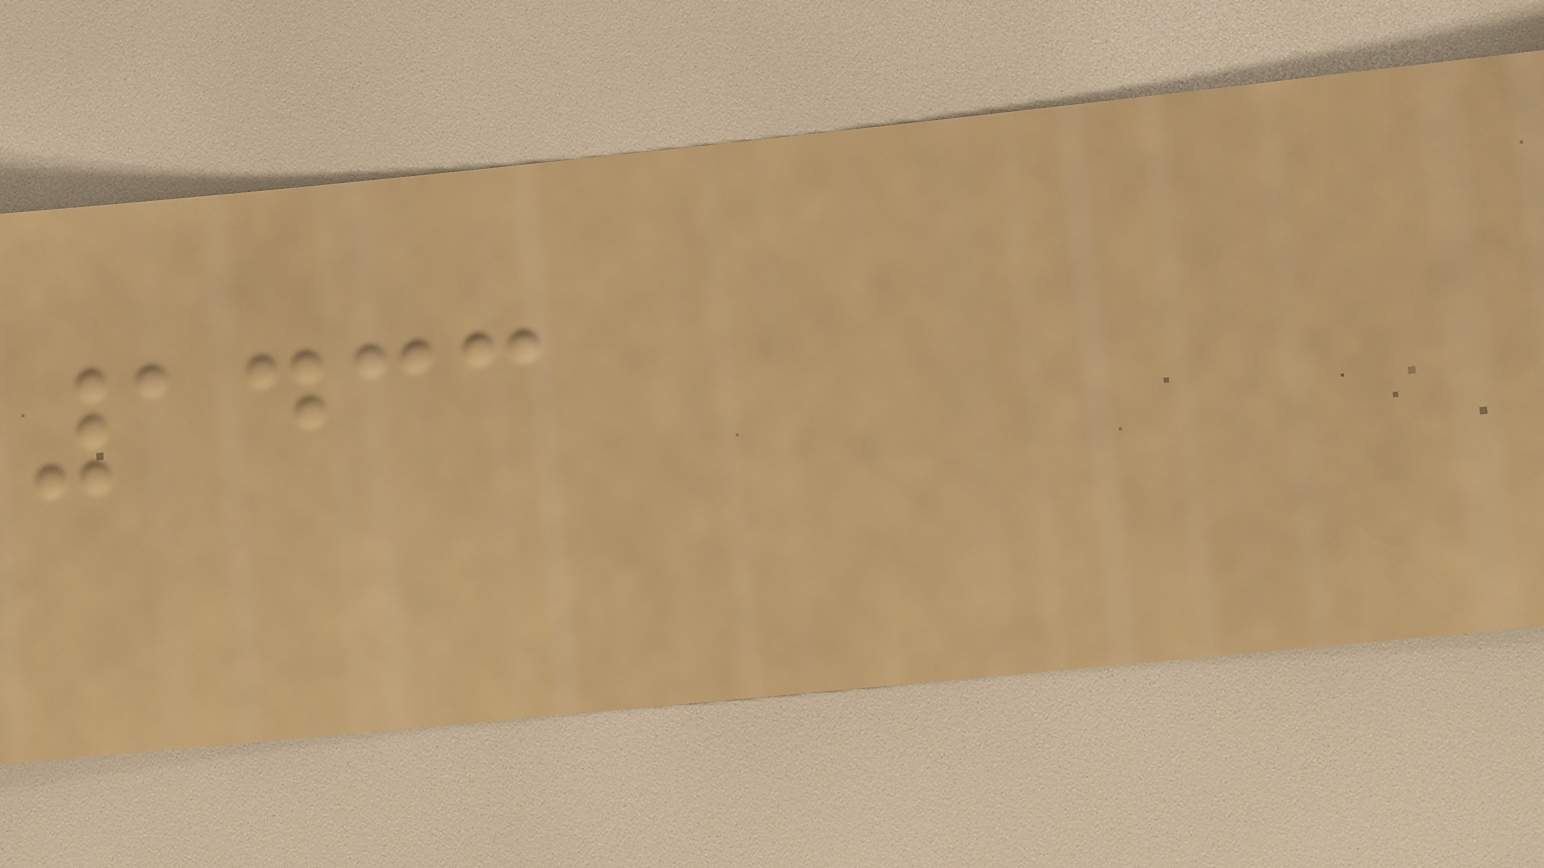1433
